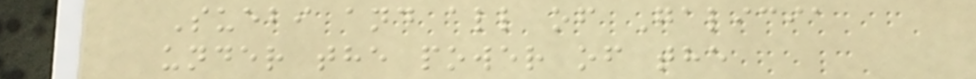Suebi and all of Galicia
under the power of the
